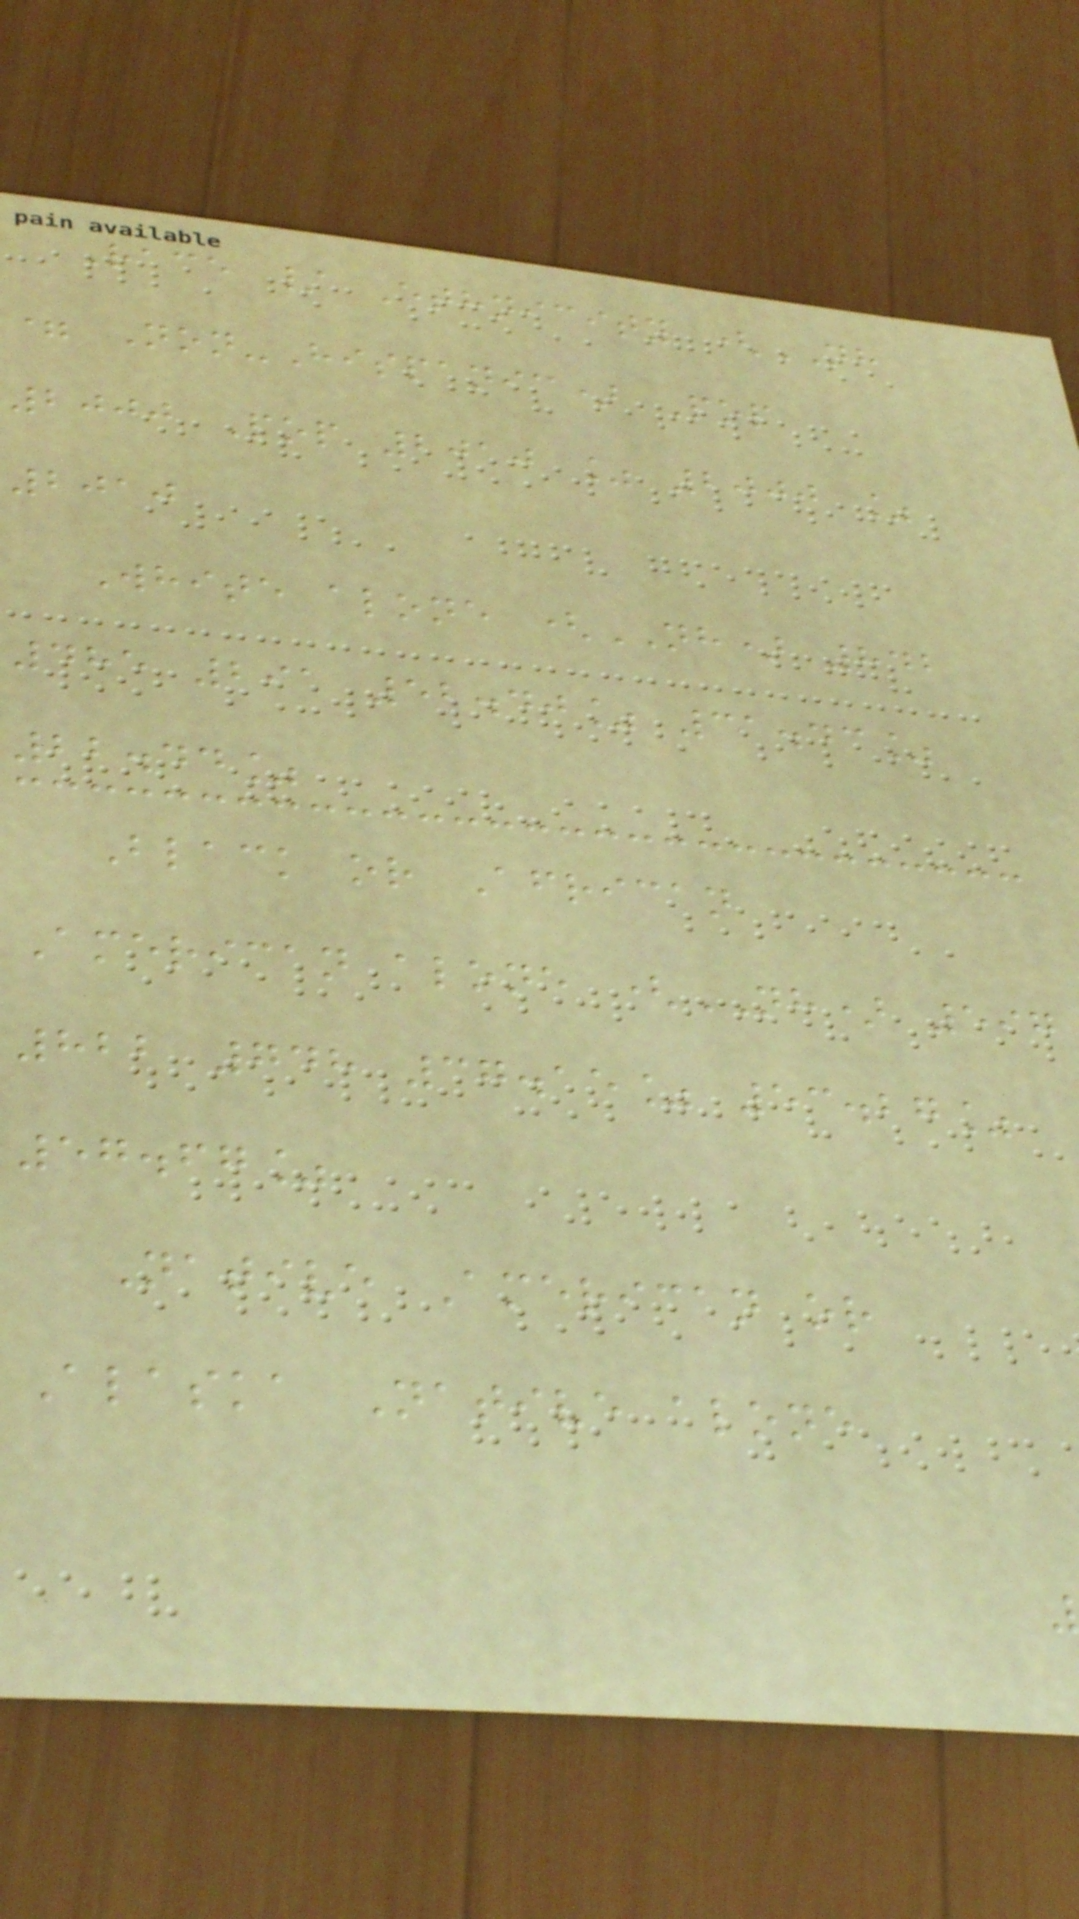Race / Ethnicity (NH
= Non-Hispanic) Pop
2000 Pop 2010 % 2000 %
2010
White alone (NH) 842
485 291 52.40% 31.43%
22.44%
Black or African
American alone (NH) 597
822 748 37.15% 53.27%
57.67%
Native American or
Alaska Native alone
